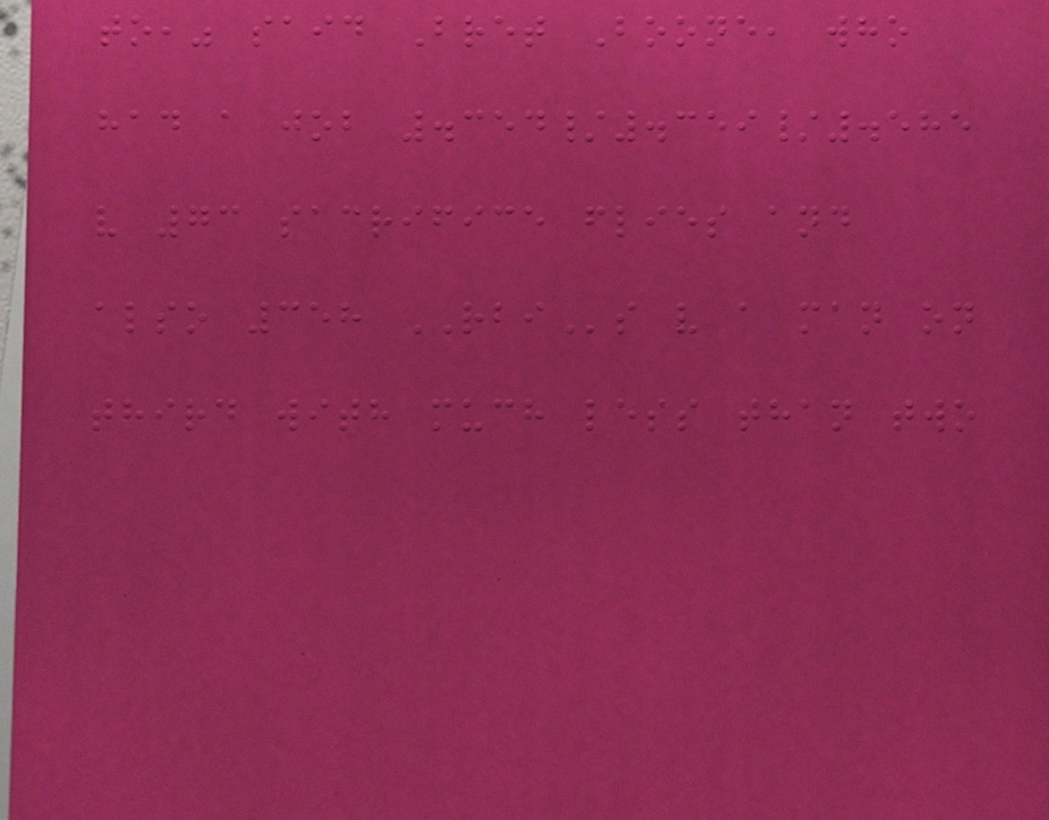to," said Bret Boone, who
had a job .354/.359/.585
v 73 sacrifice flies and
also 358 RBIs v a man on
third with much less than two
